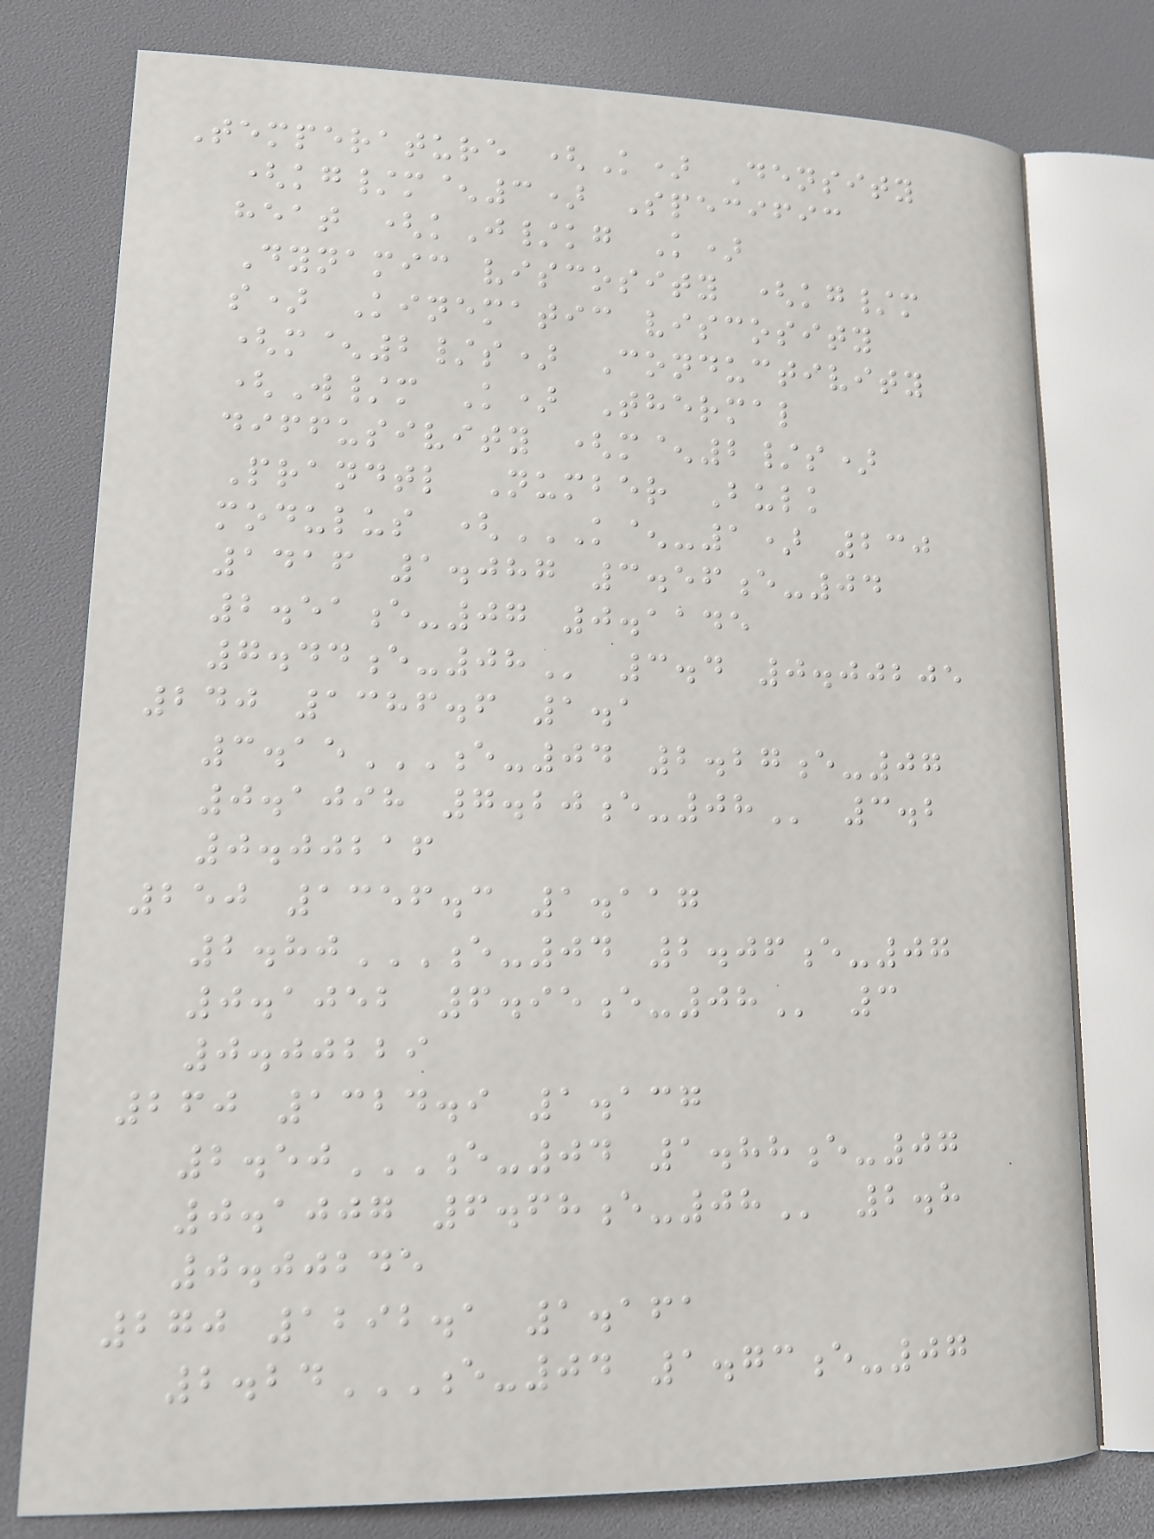Temperature (K) Density
(kg/m^3) Specific
heat (kJ/kg K)
Dynamic viscosity (kg/m
s) Kinematic viscosity
(m^2/s) Conductivity
(W/m K) Thermal
diffusivity (m^2/s)
Prandtl Number Bulk
modulus (K^-1) 230
1416 1.087 3.56E-04
2.51E-07 0.1145
7.44E-08 3.4 0.00205
240 1386.6 1.1
3.15E-04 2.27E-07
0.1098 7.20E-08 3.2
0.00216
250 1356.3 1.117
2.80E-04 2.06E-07
0.1052 6.95E-08 3
0.00229
260 1324.9 1.137
2.50E-04 1.88E-07
0.1007 6.68E-08 2.8
0.00245
270 1292.1 1.161
2.24E-04 1.73E-07
